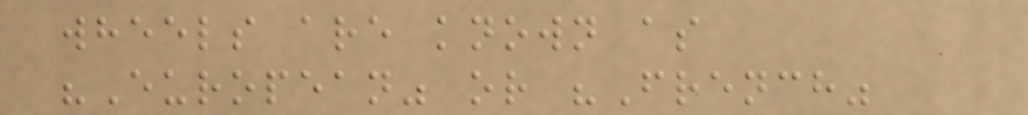wheels are known as
"European" or "French"
